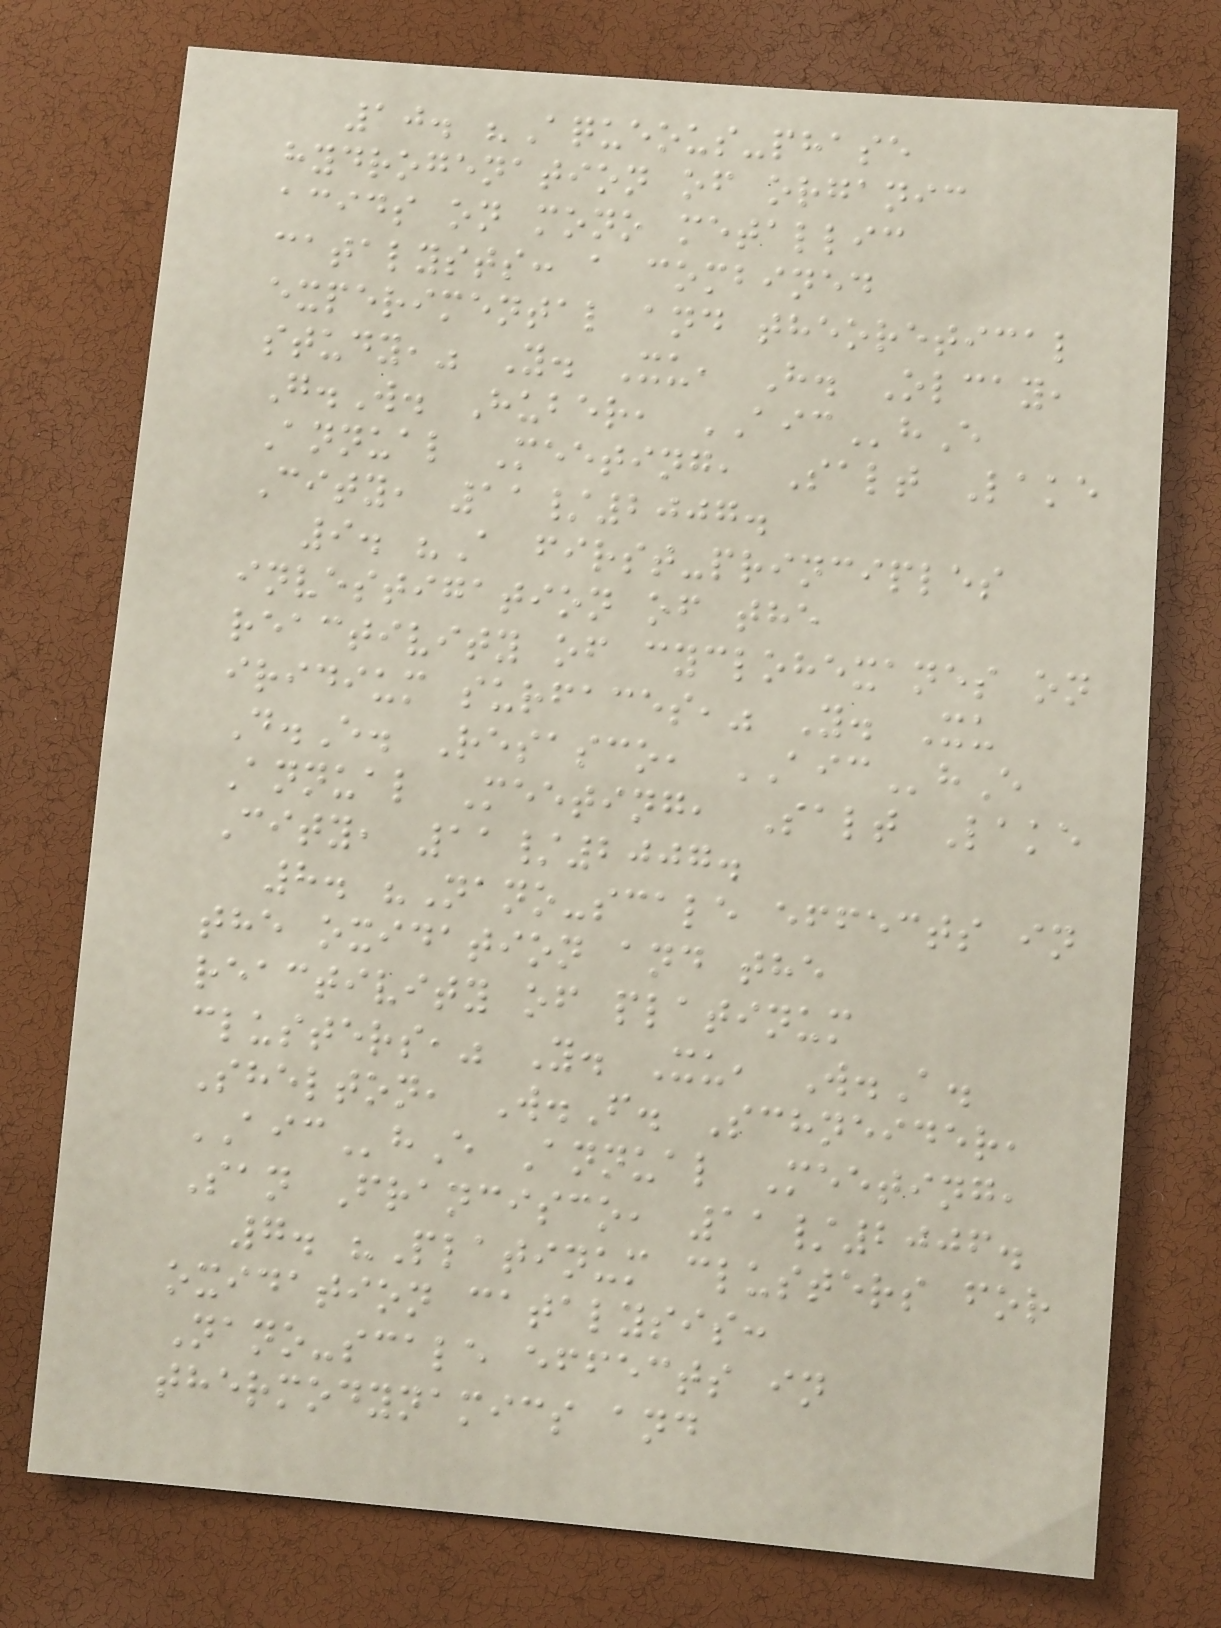10. "Aqueous-phase
hydrogenation of organic
acids on mono metallic
catalysts: a combined
experimental and theoretical
study," Y. Xu, H. Olcay,
G.W. Huber, AIChE
Annual Meeting, Salt Lake
City, 11/2007.
9. "A first-principles
investigation of the
reactivity of cyclohexanes on
iridium surfaces," Y. Xu
D.E. Resasco, AIChE
Annual Meeting, Salt Lake
City, 11/2007.
8. "Nano-scale effects in
the oxidation and the
reactivity of platinum
clusters," Y. Xu, W.A.
Shelton, W.F. Schneider,
AIChE Annual Meeting,
San Francisco, 11/2006.
7. "Platinum clusters for
oxidation catalysis:
Nano-scale effects in
thermodynamics and
